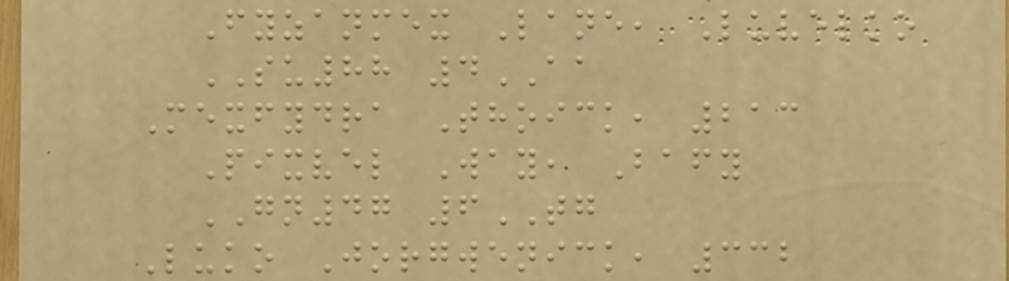Fyzanmex Lane, Luvelko
SU88 4AA
Mexfydra Thoick, 213
Pixvel Way, Bafy
GN47 6TG
Luko Jorgwenick, 332
